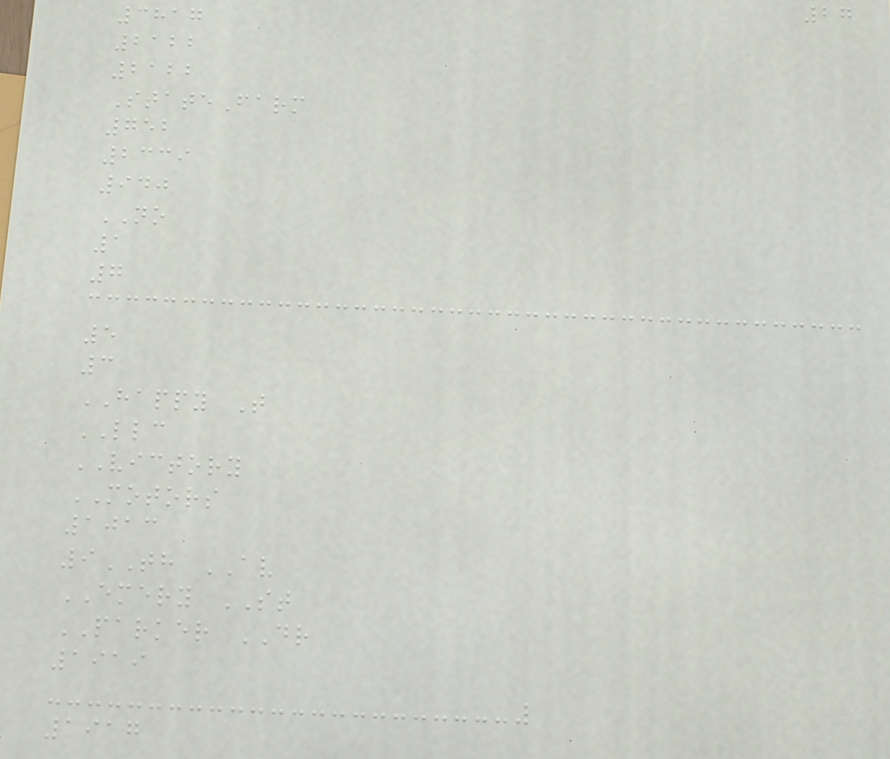27
3817
2122
2122
StateFarm
752
2339
940
NO
1
7
5
3
HAPPY T
LLC
VICTORY
MOTORS
1013
9TH AV
EMERY ST
PARKER DR
1919
1917
